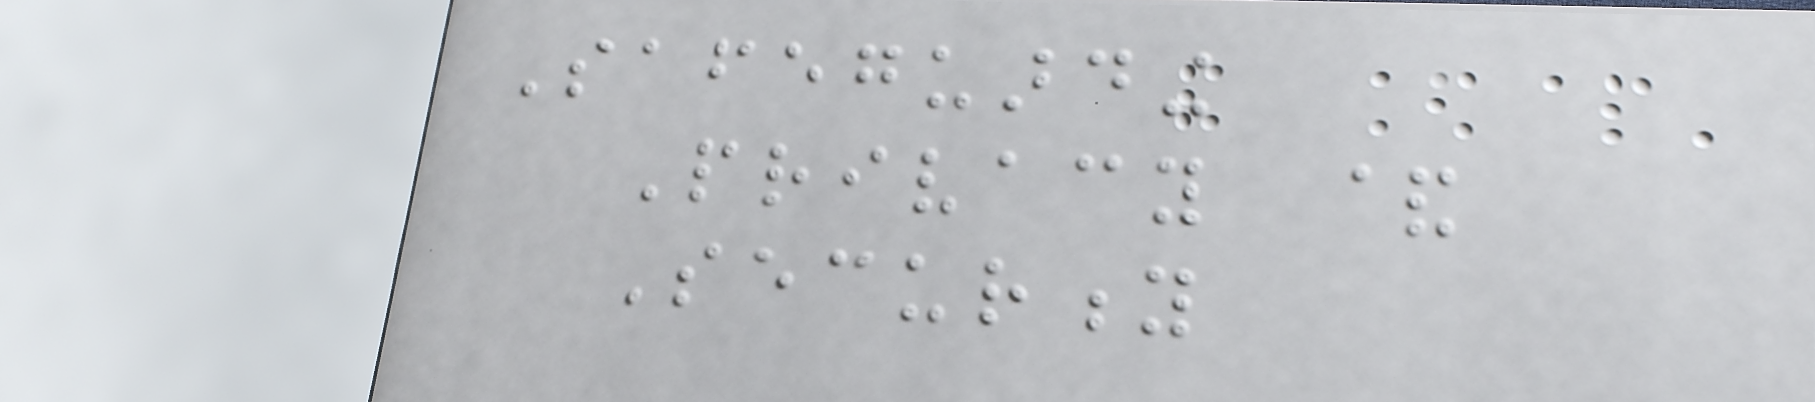Safeguarding
Privacy &
Security
